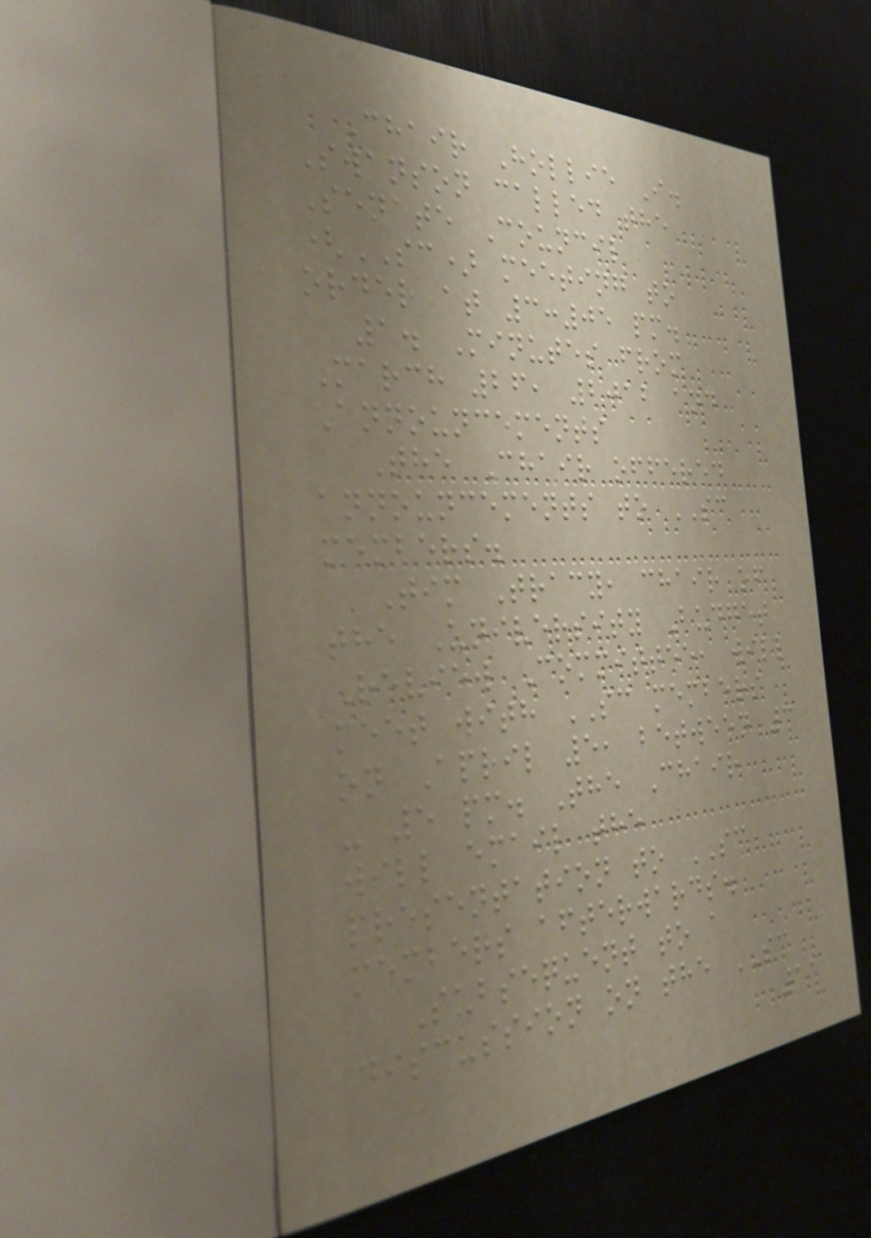Chair Hollie I.
Swanson called the
Senate Council
(SC) meeting to
order at 3:05 pm.
1. Minutes from
March 26, 2012 and
Announcements
The Chair offered
announcements to SC
members.
Tim Tracy, chair of
the University Budget
Review Committee, will
meet with SC members
on April 5, between 3
- 5 pm. The Chair
will email the
presentation to SC
members afterwards.
Subsequent to a
discussion on the SC
11
